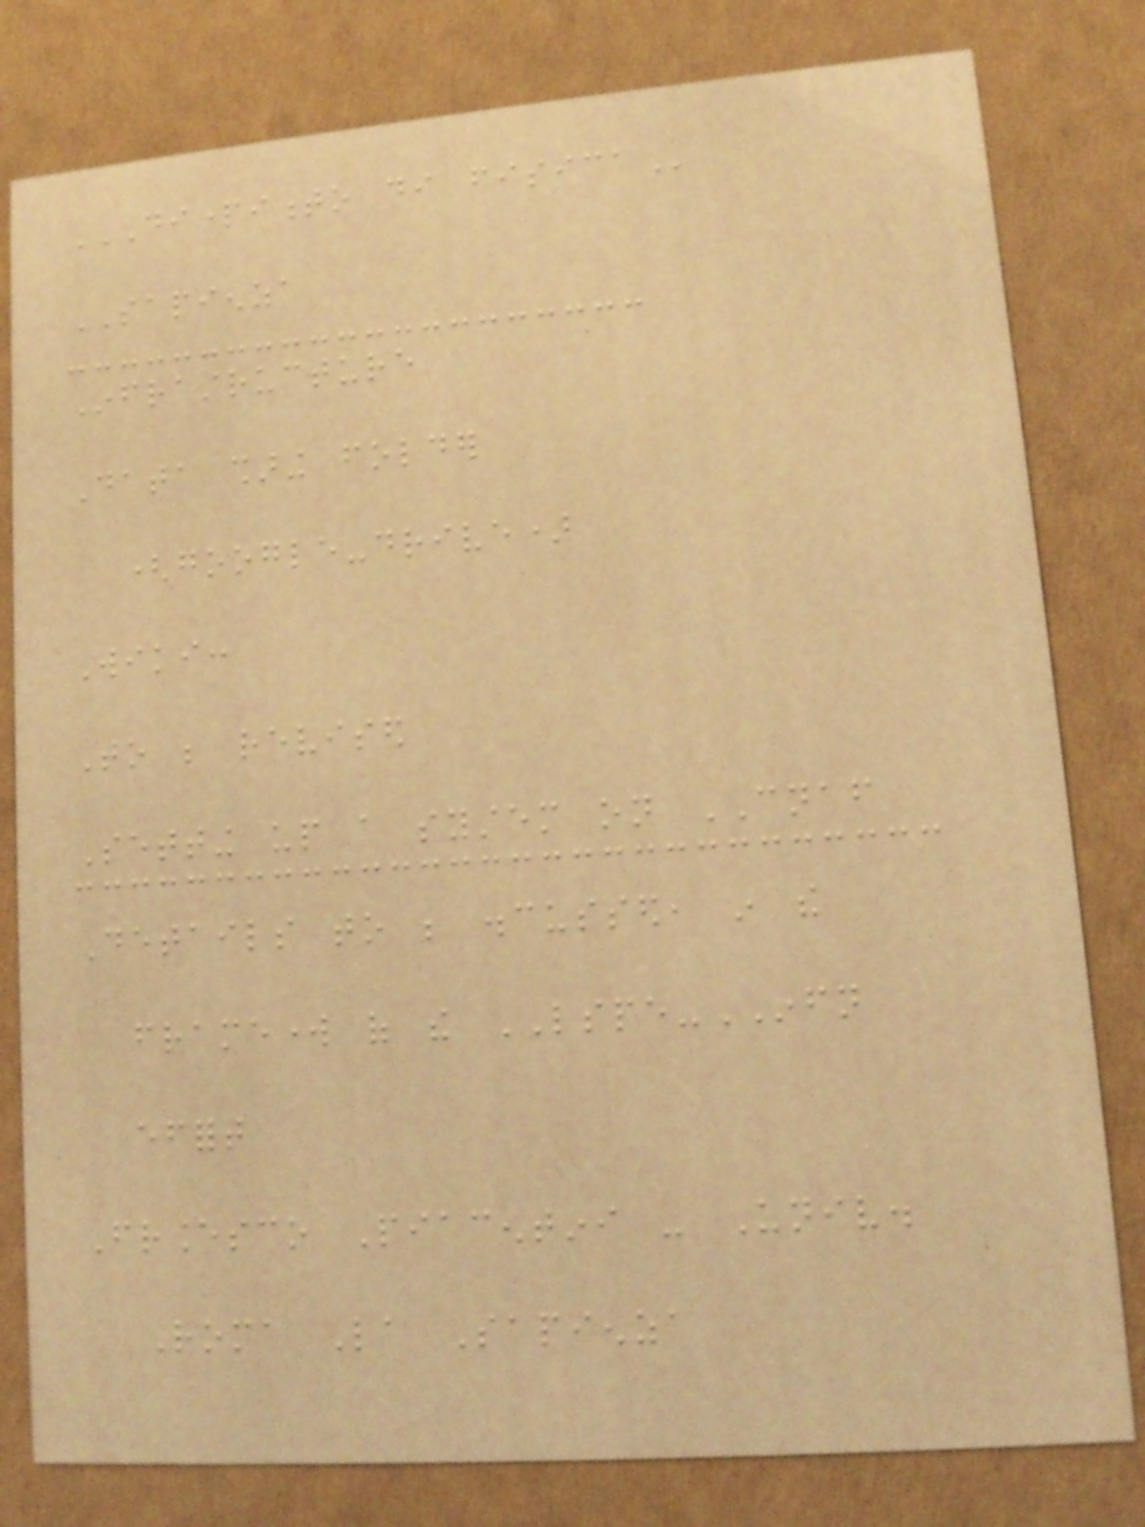DIPARTIMENTO DI FISICA
SAPIENZA
Infrastructure
Data sharing folder
(google-drive)
Wiki:
To be revised
Setting up a system on CNAF
Details to be discussed, in the
framework of the LSPE-INFN
effort
Francesco Piacentini - Univ.
Roma La Sapienza
